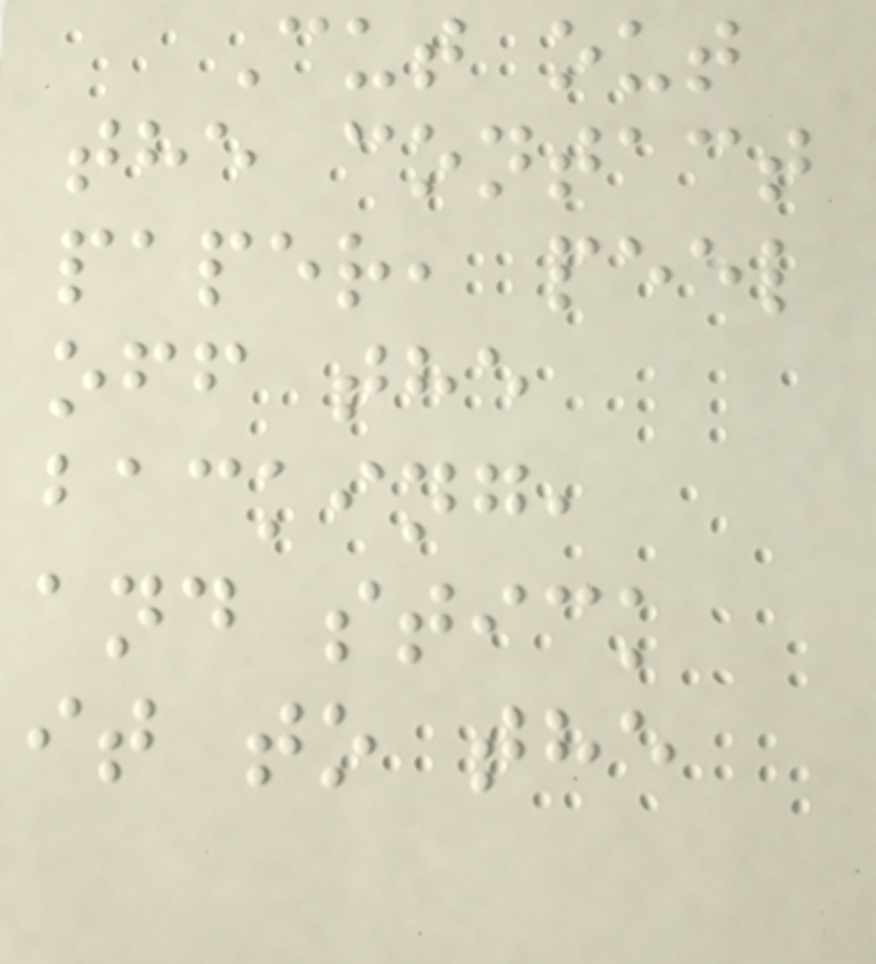Cut out
the contact
paper, peel
off the
backing,
and stick
it to the
